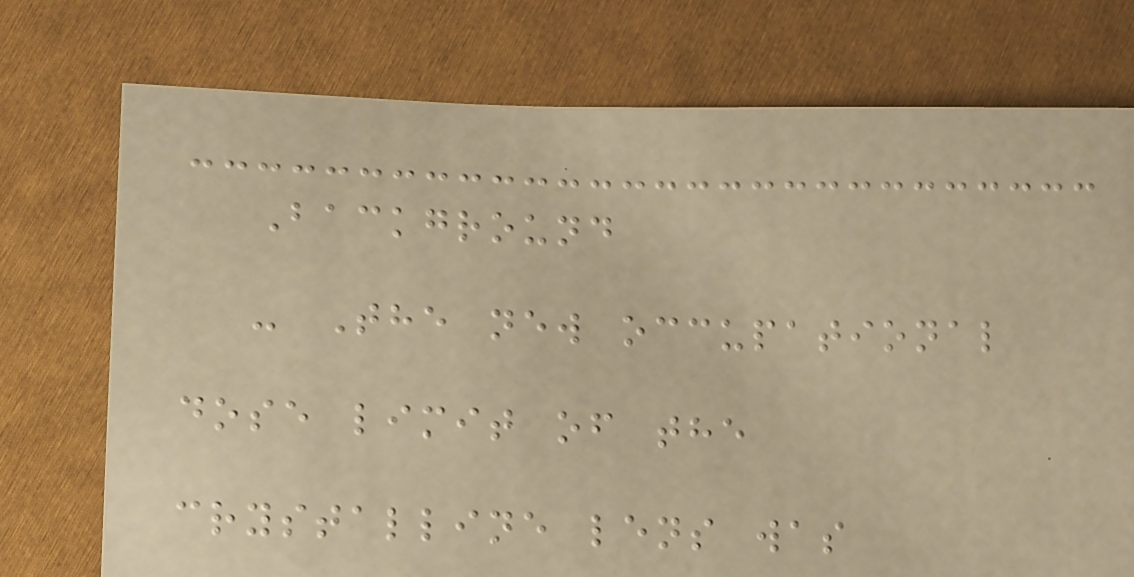Background
- The new occupational
dose limit of the
crystalline lens was
